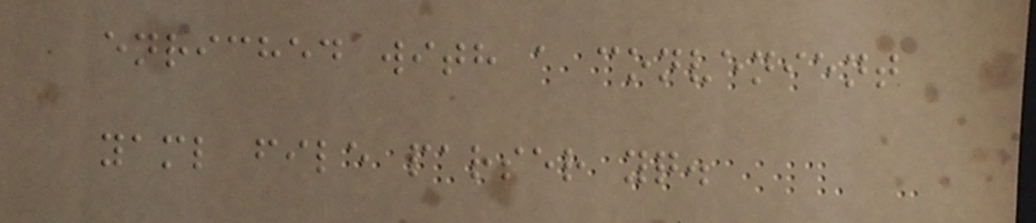enriched with a convenient
yaml file parser yq.
